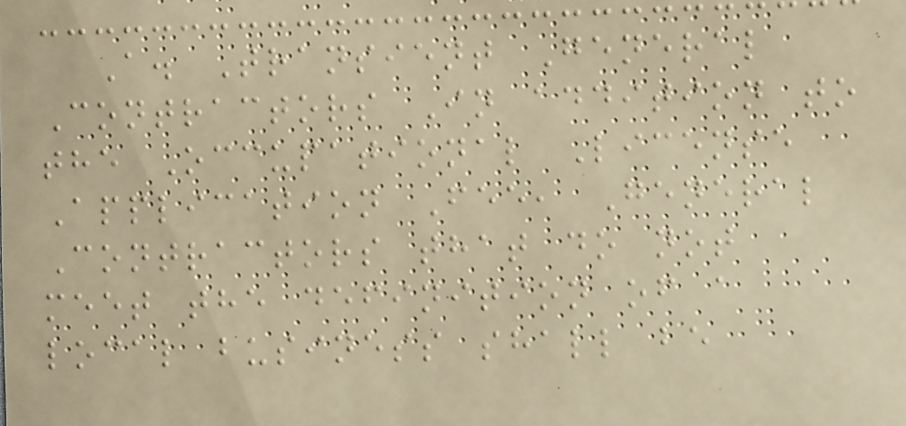A. Transient General
Contractors In addition to
the Occupational License
Application Fee, General
Contractors that do not
meet the definition of a
local business shall be
